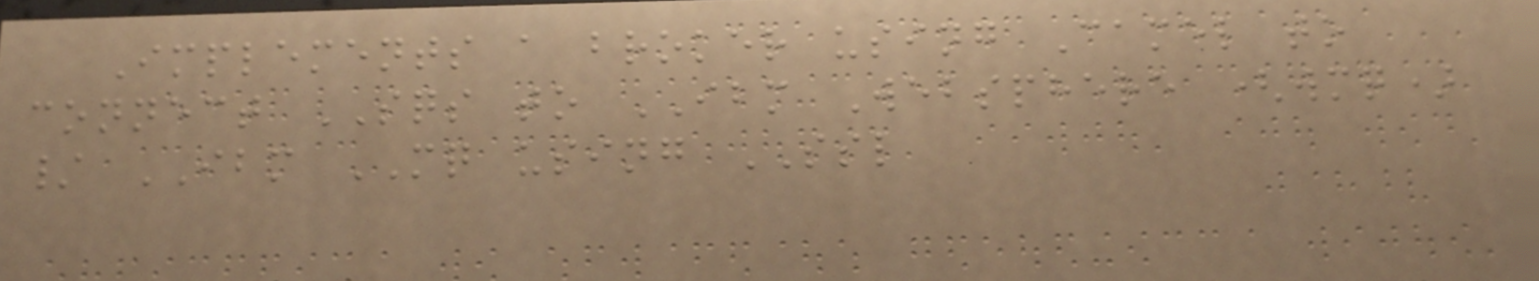Implements a broker using Camel to
connect SQS to IBM Websphere (wmq)
/ IBM MQ using SSL
